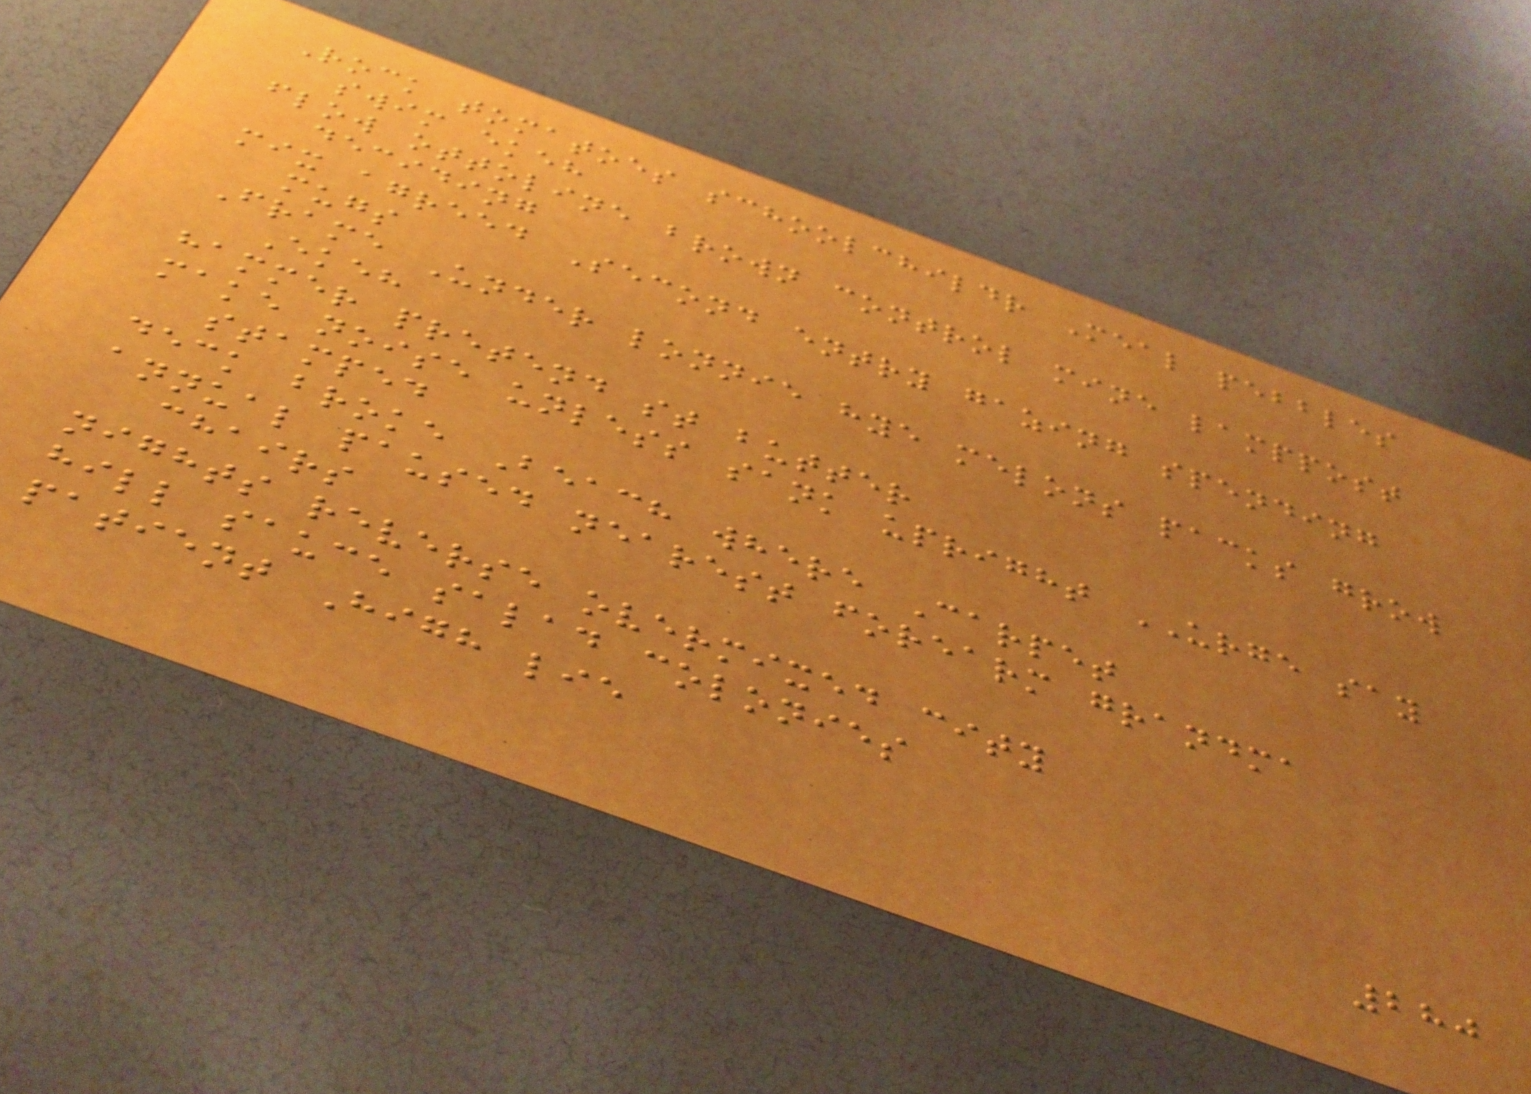Rock tomatoes schoolchildr Meal pebbles
swim ekeh
flow ottoline brown control mine lamppost
deciding
mix agreed Second entry gazing spending
mugs
Frame Under lonnie hye melons packs grow
Ekeh
hammer pretend st butter
make noise unless sank upright URGE say
stamped
deck broke Beach where Carpet
annual paused nearest forearm grandma
chairs
nights reverse overmixed city
hill sauce salad colonies
patient High lie
280
